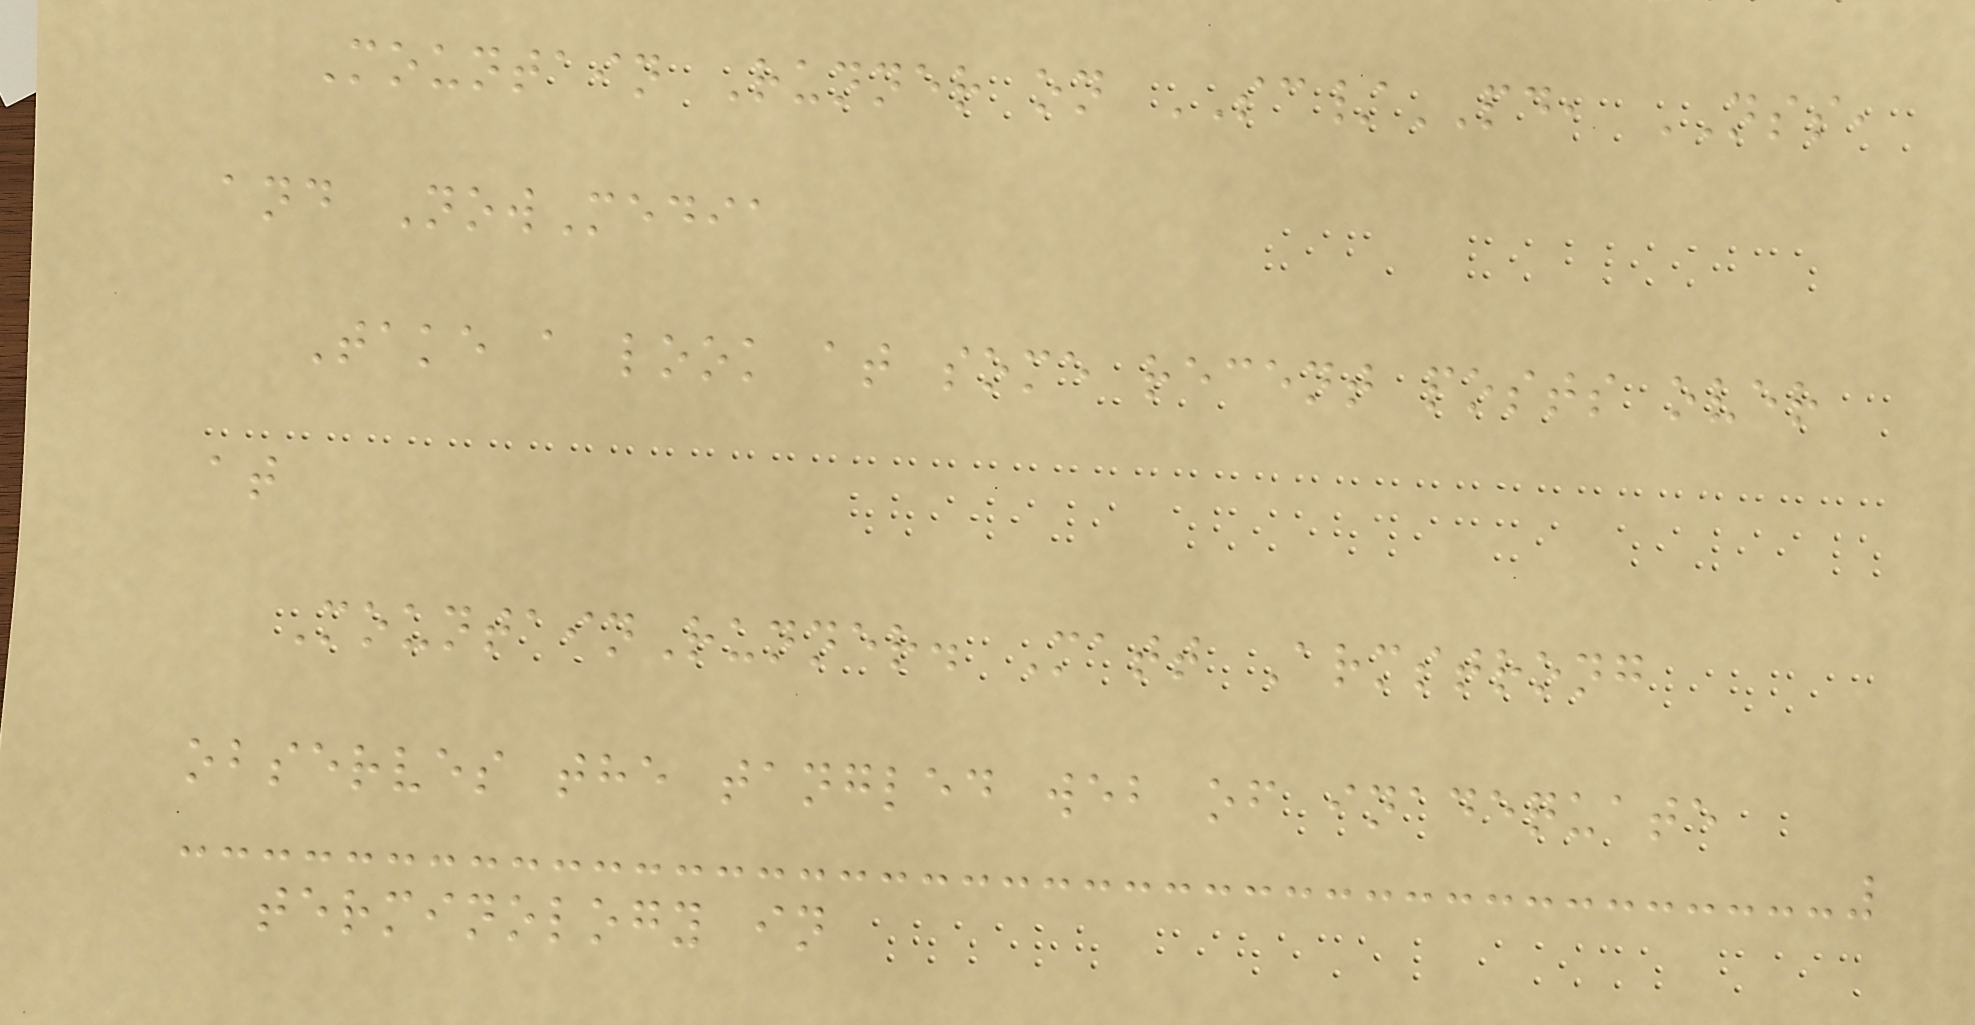Mountain Runner on SC/PD, NSS,
and NowMedia
Take a look at some recent posts over
at
MountainRunner. Matt Armstrong
observes the tangled web of inadequate
terminology in
